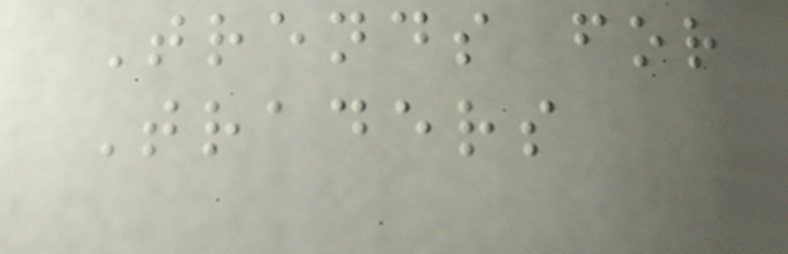Trends for
Traders
